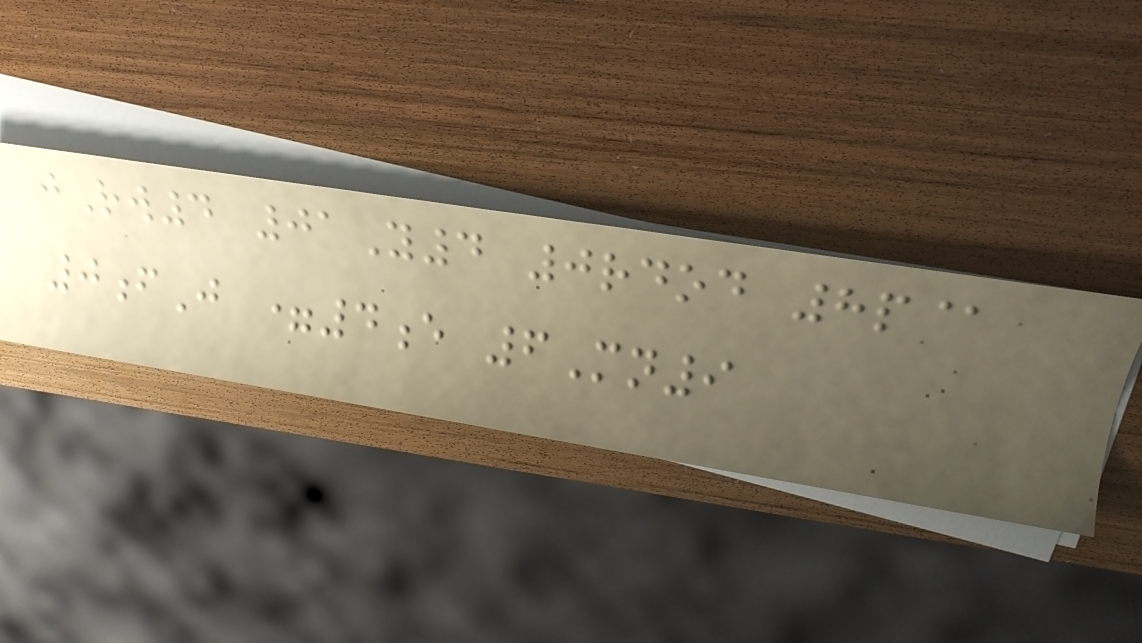jRw4 01Y4 0rdod 8p@
0fJ =4e 6Mn9
